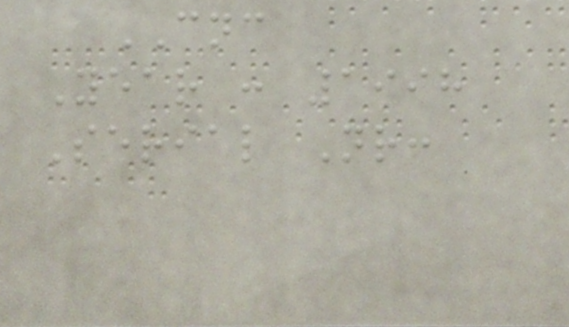CNC
Year : 1998
Serial Nr:
